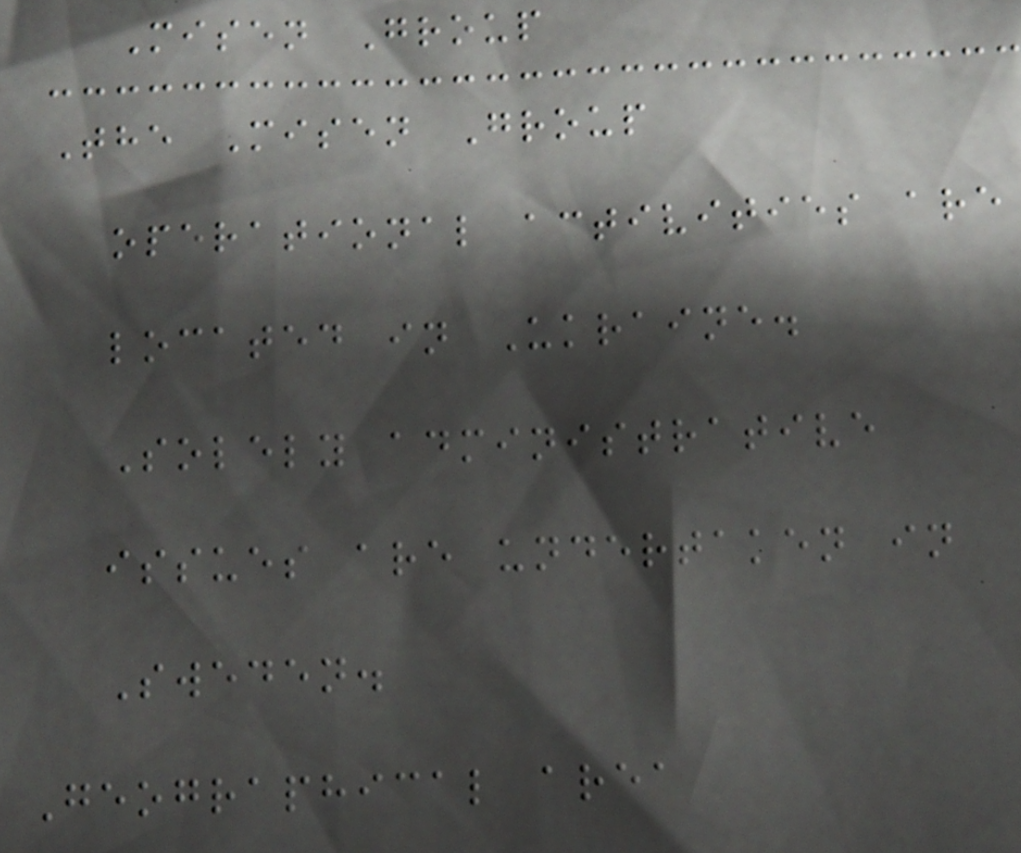Misen Group
The Misen Group
operational activities are
located in Ukraine.
Solely administrative
issues are undertaken in
Sweden.
Geographical area
